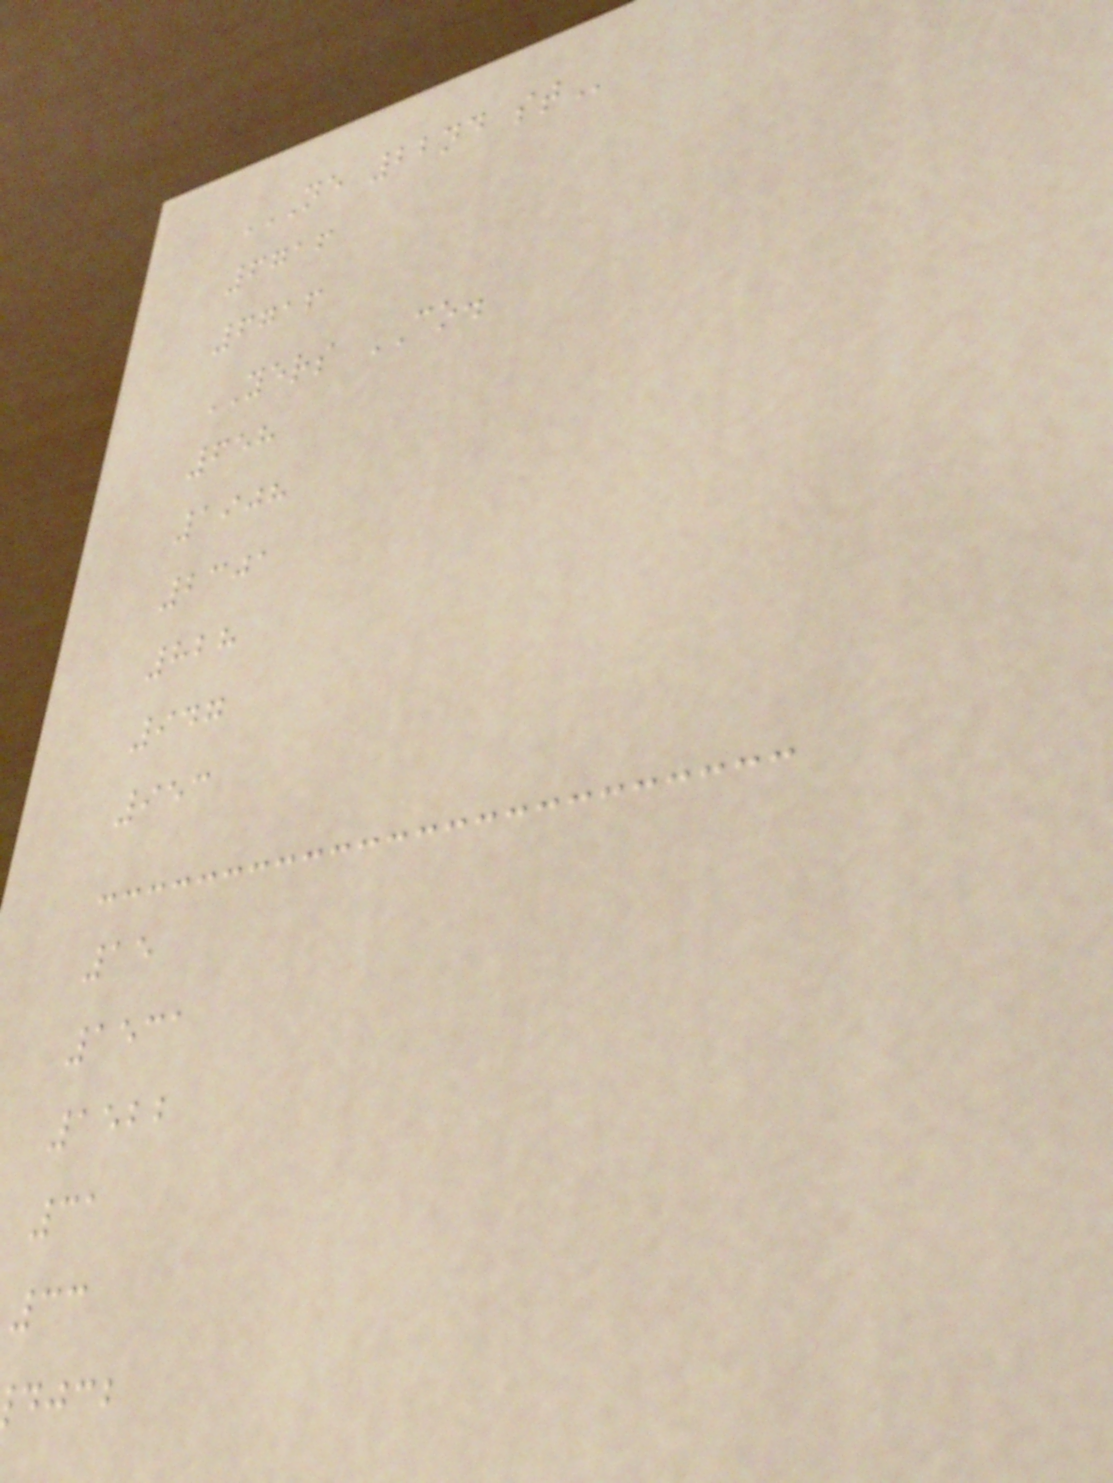NE 22ND ST
6716
6716
YERS CO.
658
1908
2301
828
947
953
15
1531
1522
31
33
djcb
